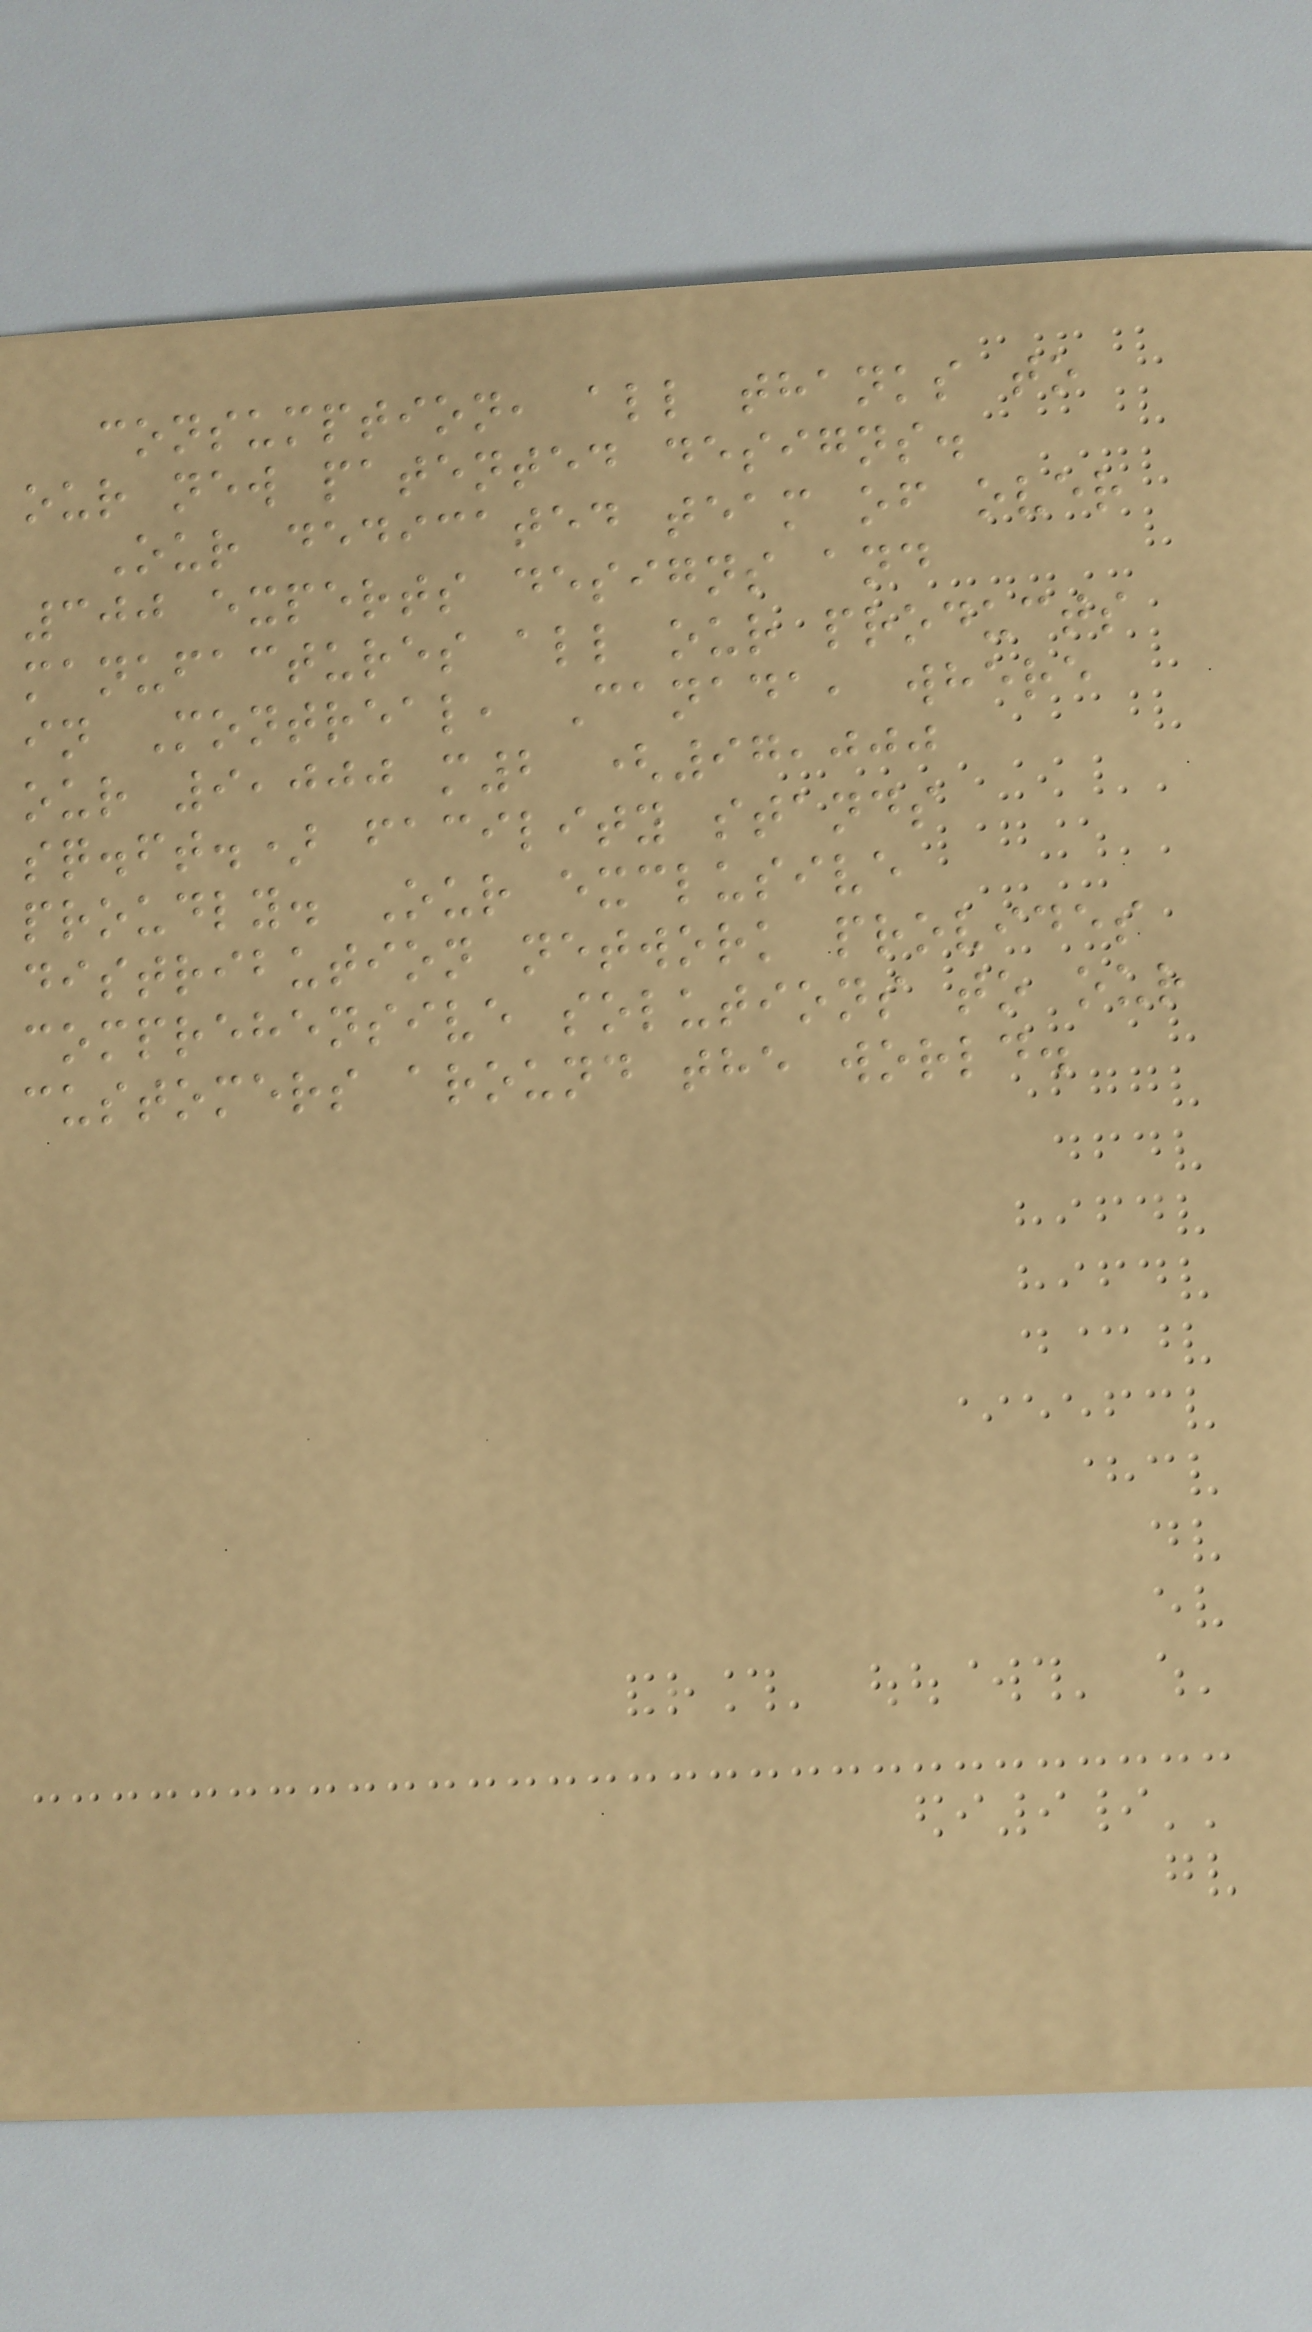consumption, all thanks to
our new patented designs.
Our dedicated team of over
300 experts designs and
manufactures all our products
in Montreal, Canada, where
our 9,000 m2 (97,000
sq.ft.) facility stands
proudly. Our exclusive
distribution network provides
comprehensive solutions to our
customers around the world.
